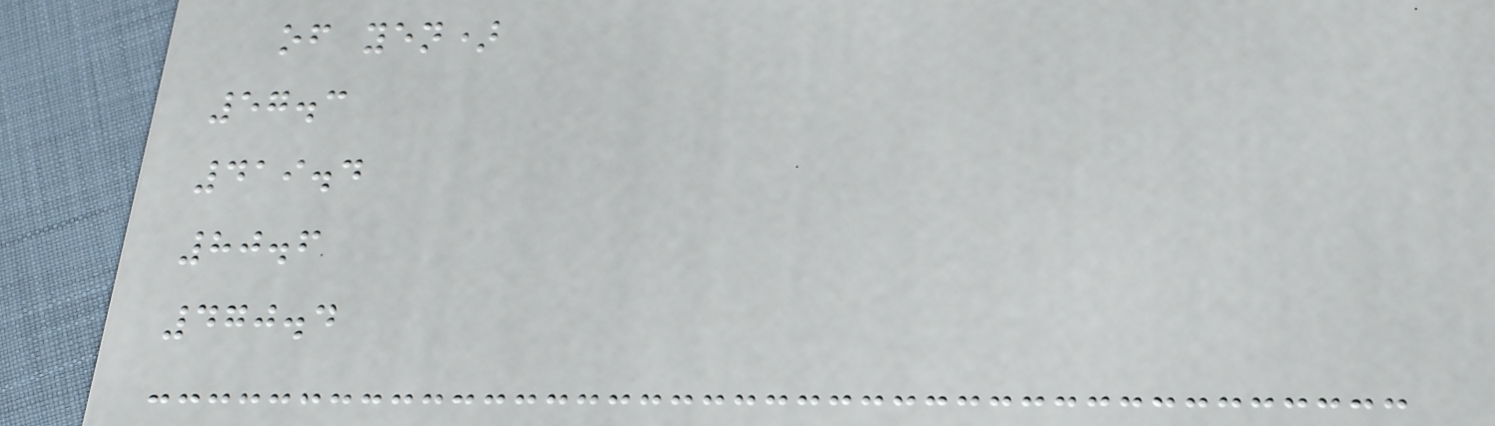of yen)
57.3
419.4
80.6
470.4
